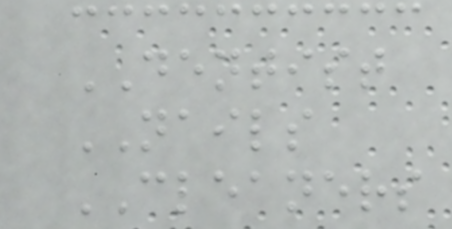DENTIST
NAILS
CLEANERS
